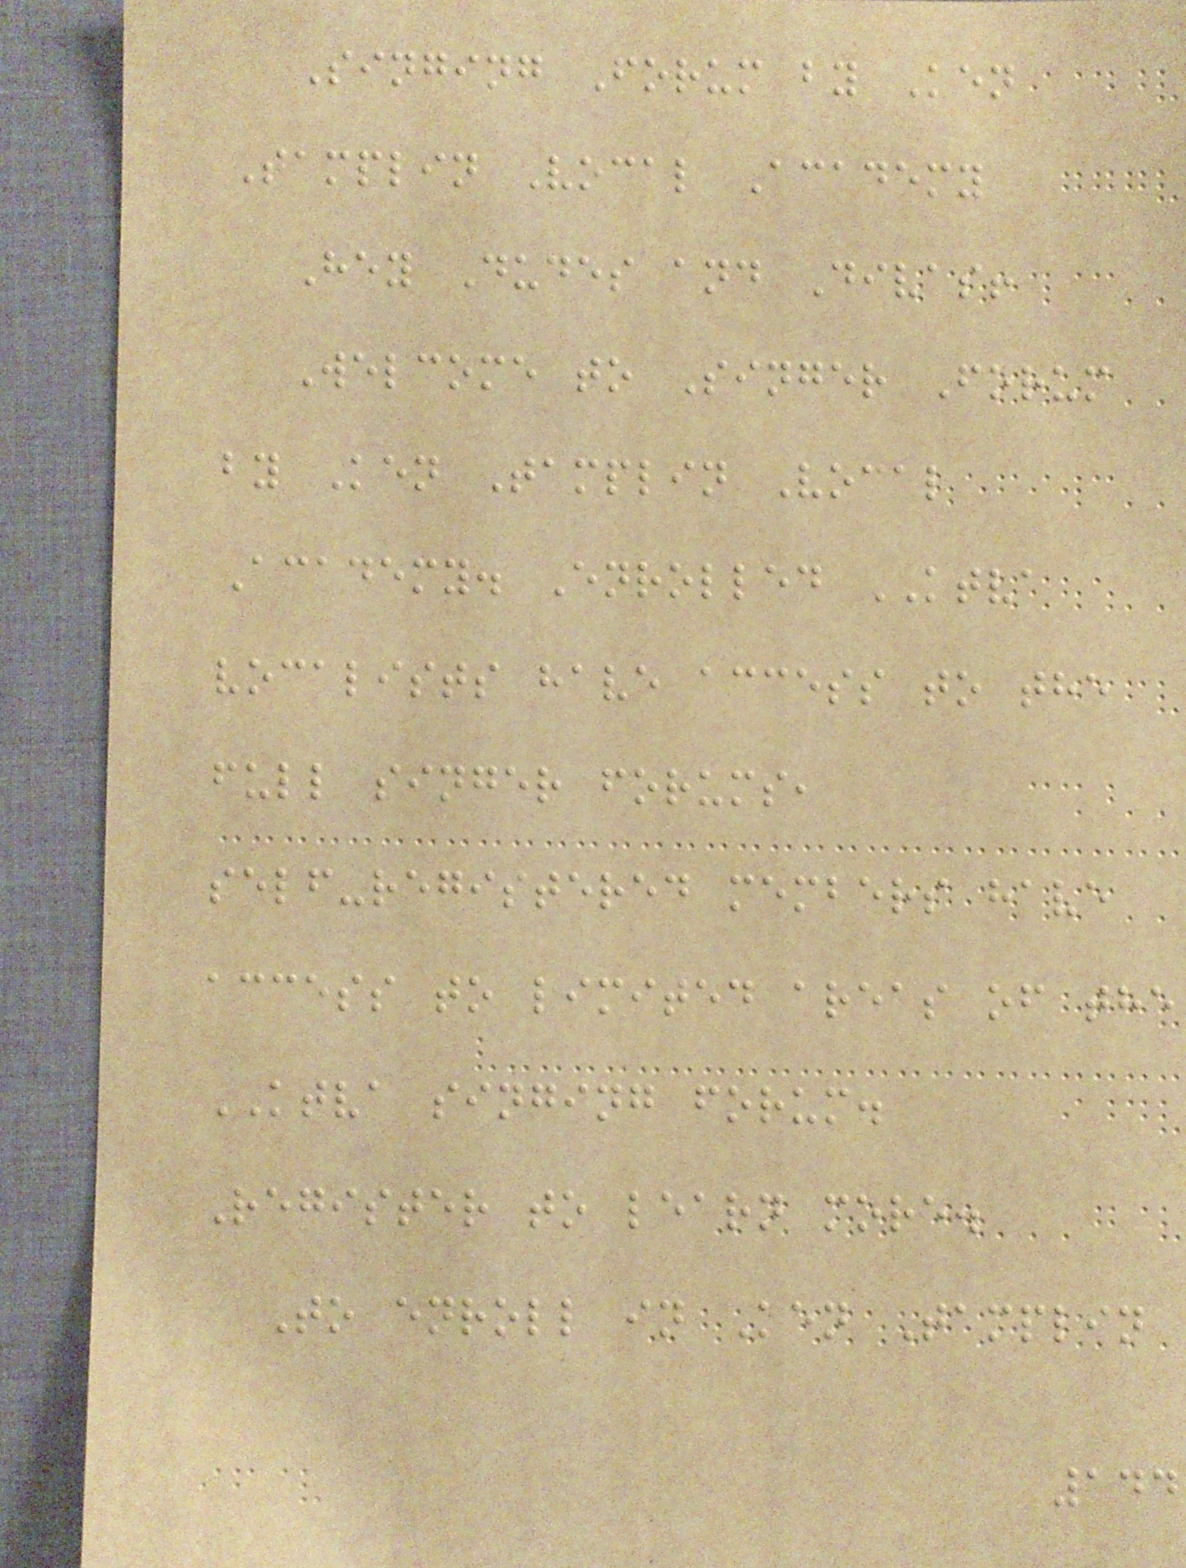Singing Forum by Ken
Tamplin Vocal Academy
Hey Dudes and Divas!
Welcome to Singer Forum
by Ken Tamplin Vocal
Academy. Enrolled KTVA
vocalists have access to the
full singer forums,
self-registered members have
access to limited areas of the
KTVA singing forum.
Register to learn more.
To enroll in Ken Tamplin
144
